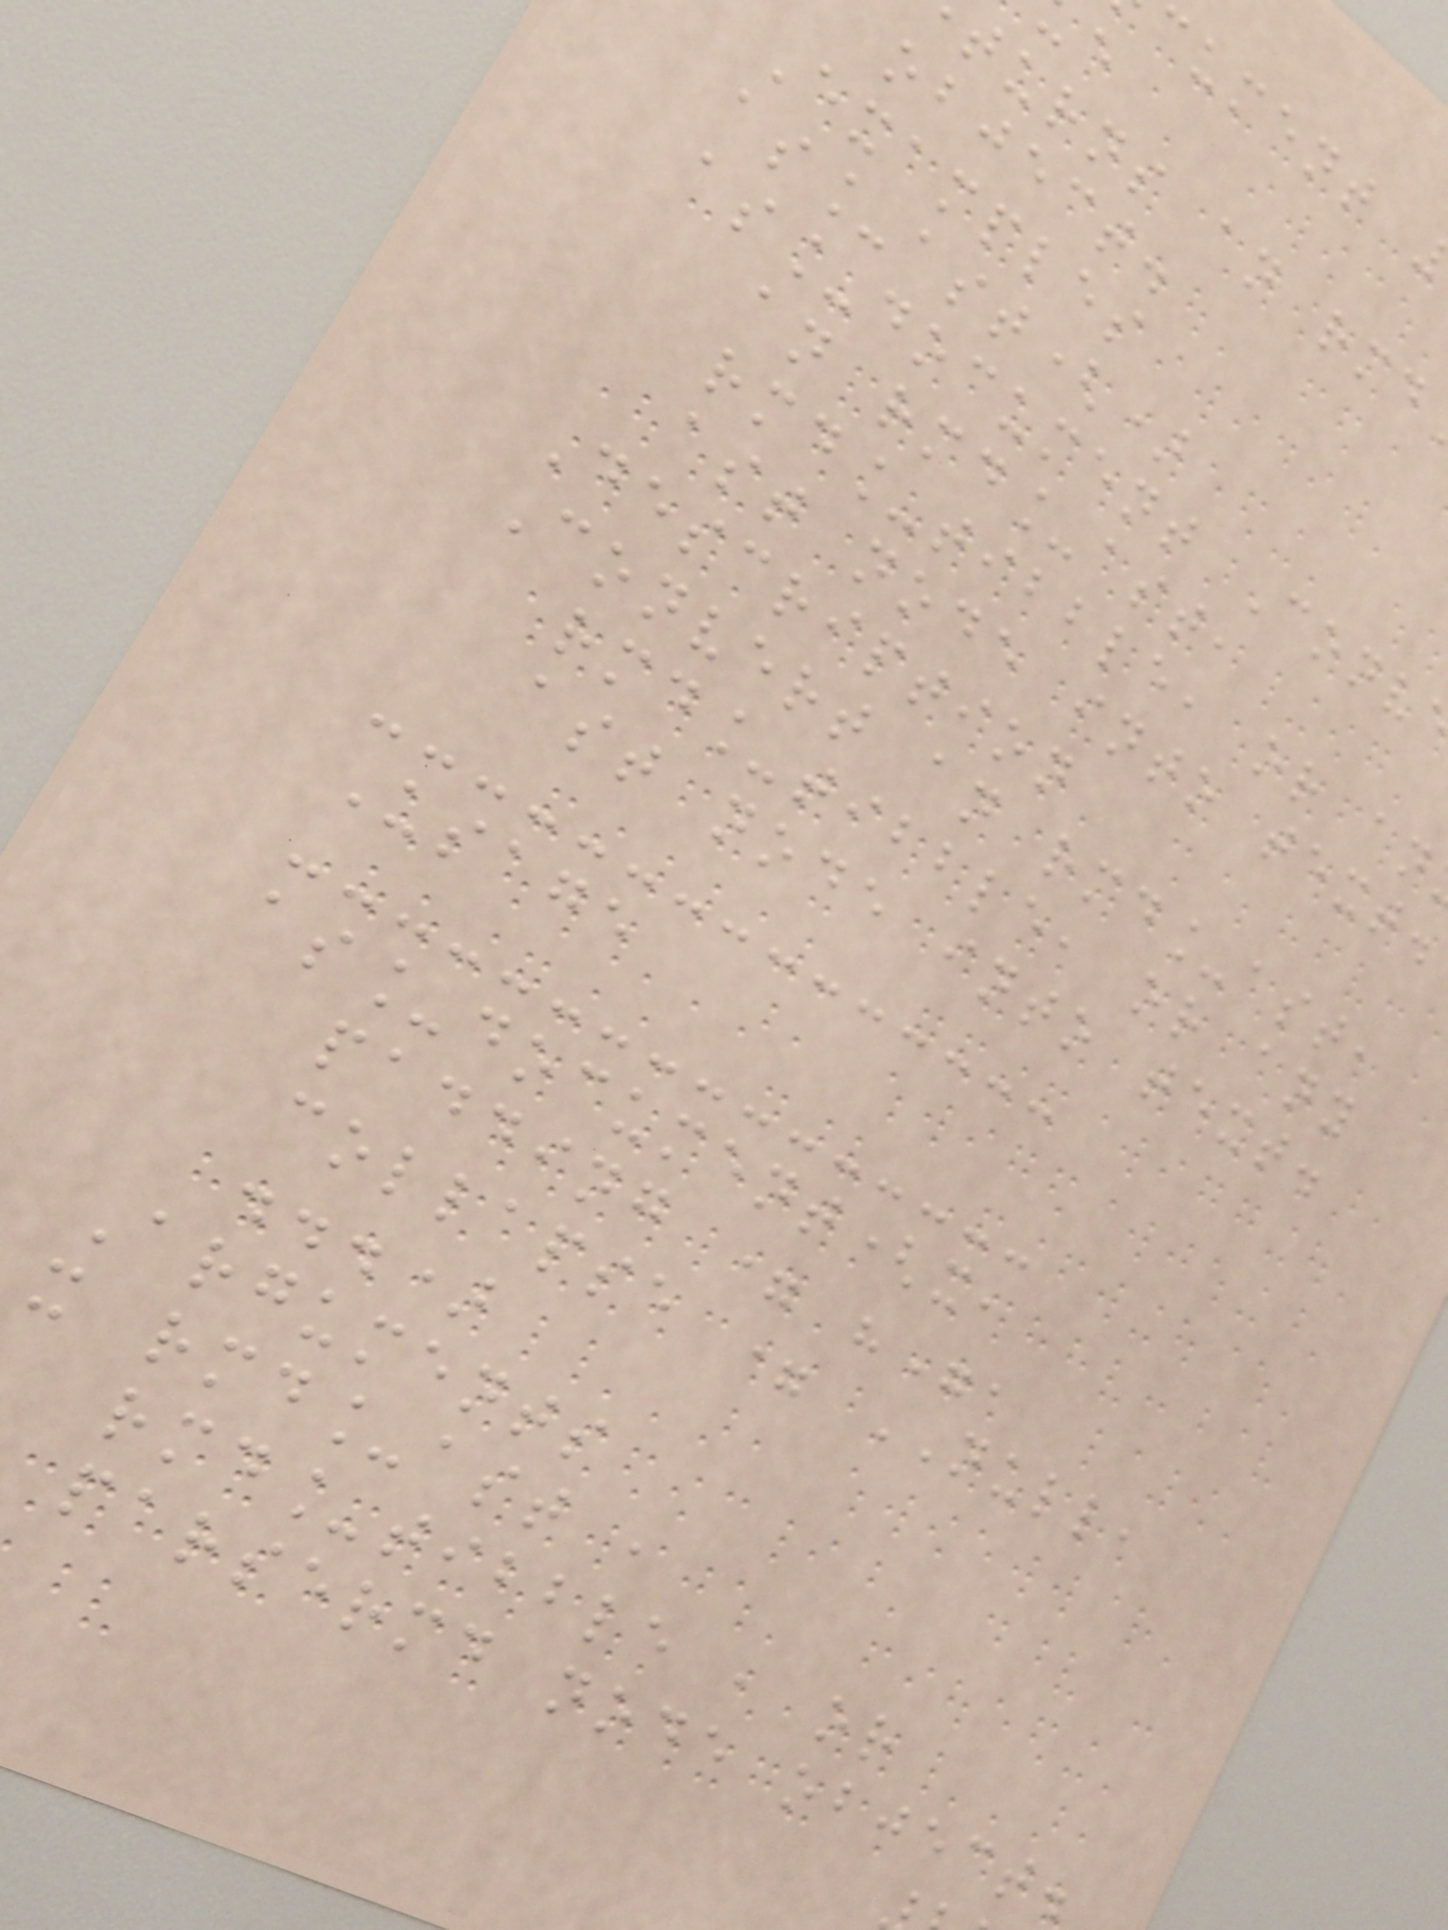cument
turns an rmd
object.
Examples
as_ast()
as_document Conv
an rmd_ast,
rmd_tibble, or an
ast node into text.
Description
Convert an rmd_ast,
rmd_tibble, or any
ast node into text.
Usage
as_document(x,
padding = "",
collapse = NULL,
...)
Arguments
x rmd_ast ,
rmd_tibble , or
parsermd node object.
